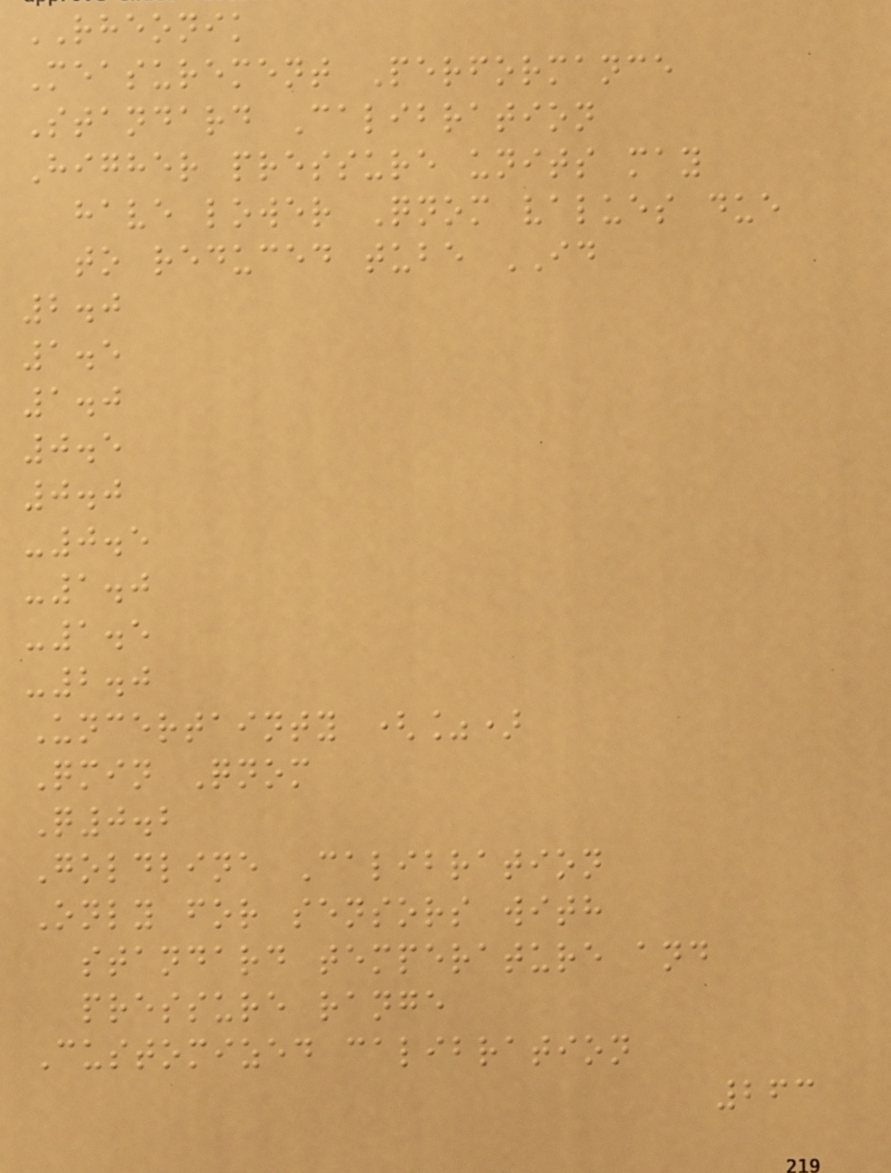RHEONIK
Measurement Performance
Standard Calibration
Higher pressure units may
have lower Qnom values due
to reduced tube ID
2.0
1.5
1.0
0.5
0.0
-0.5
-1.0
-1.5
-2.0
Uncertainty (%)
Qmin Qnom
Q0.2
Goldline Calibration
Only for sensors with
standard temperature and
pressure range
Customized calibration
263
